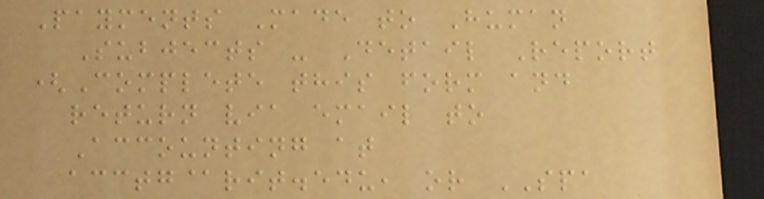Payments Made to Human
Subjects - Detail Report
(Complete this form and
return via email to
Accounting at
acctg@rit.edu, or SPA
